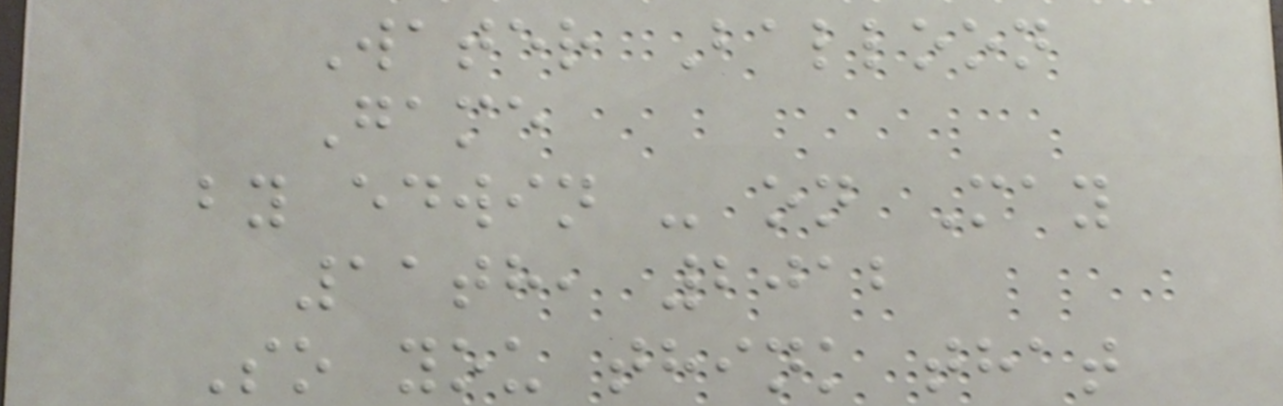Water Balloon
Game
by edwin - on May
11th, 2012
So you think that
